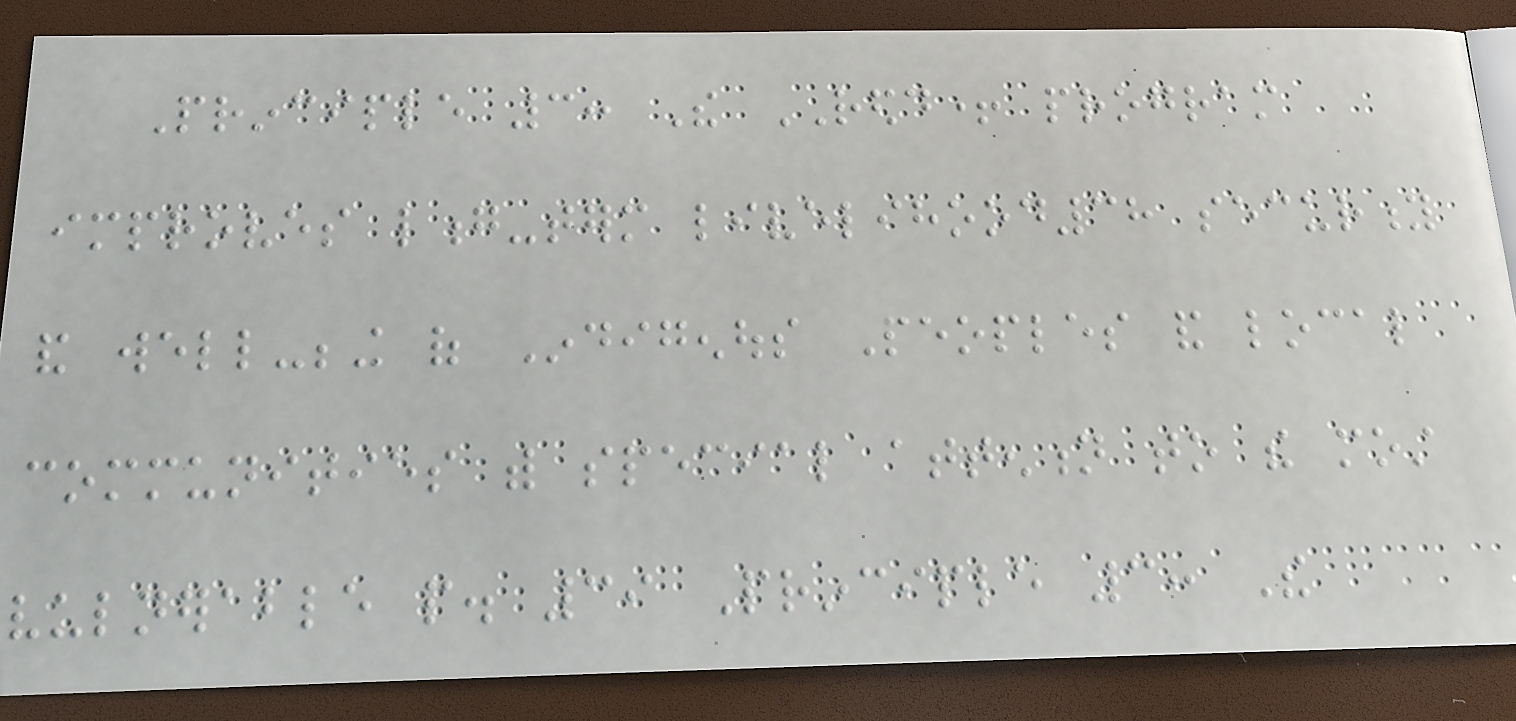Principle 3: The REDD+ program
improves long-term livelihood38 security
and well-being of Indigenous Peoples and local
communities with special attention to the most
vulnerable people. 39 Principle 3: The
